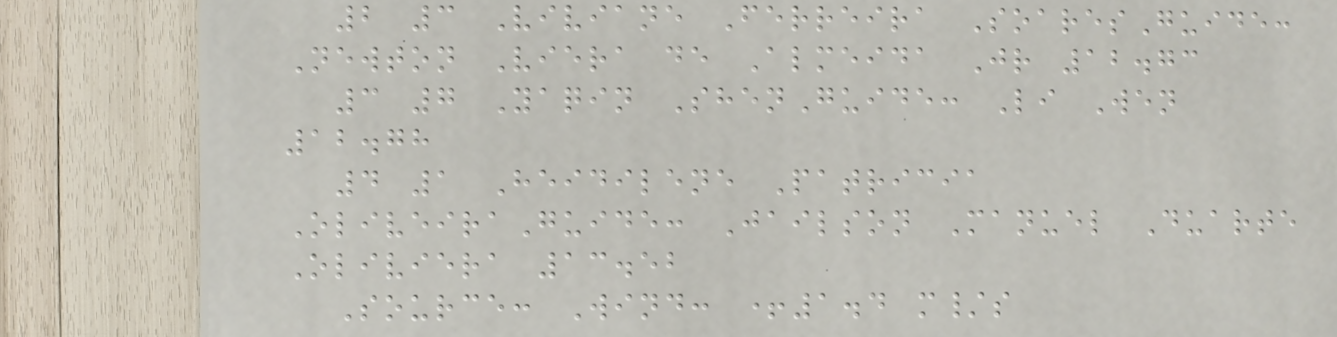2 3 Viviane Ferreira SoaresGuide:
Newton Viera de Almeida Jr 12.73
3 7 Yaqin ShenGuide: Li Wen
12.78
4 1 Heidilene Patricia
OliveiraGuide: Jailson Manuel Duarte
Oliviera 13.52
Source: Wind: +1.4 m/s
